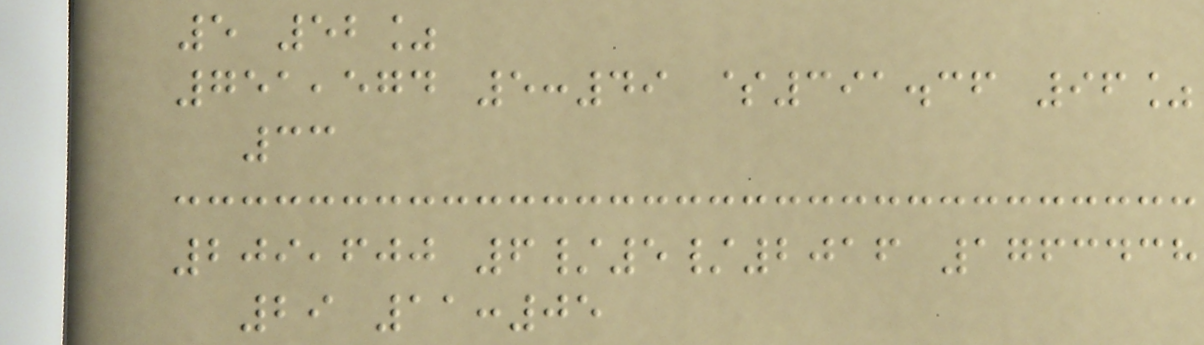5 52%
751,574 5:49 $391.36 96%
33
209,600 6/5/2016 1763438
29 11:05
